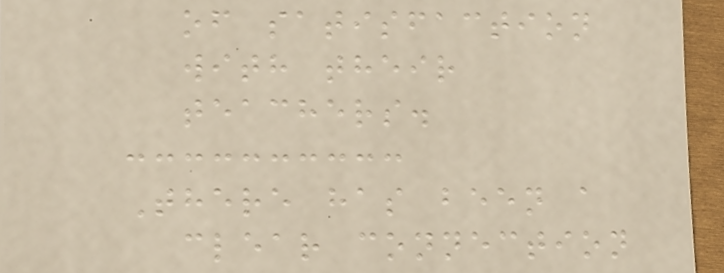of satisfaction
with their
teachers.
There has been a
clear connection
